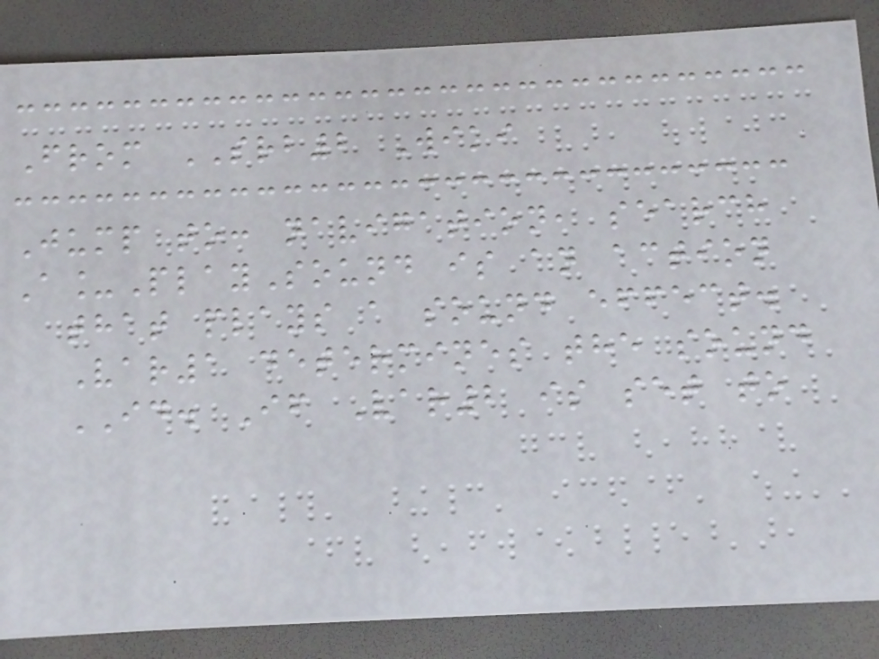From SRB2 Wiki
Jump to: navigation, search
A_PlaySound is an action
that plays a sound effect.
Var1 determines the sound
ID. If Var2 is set to
